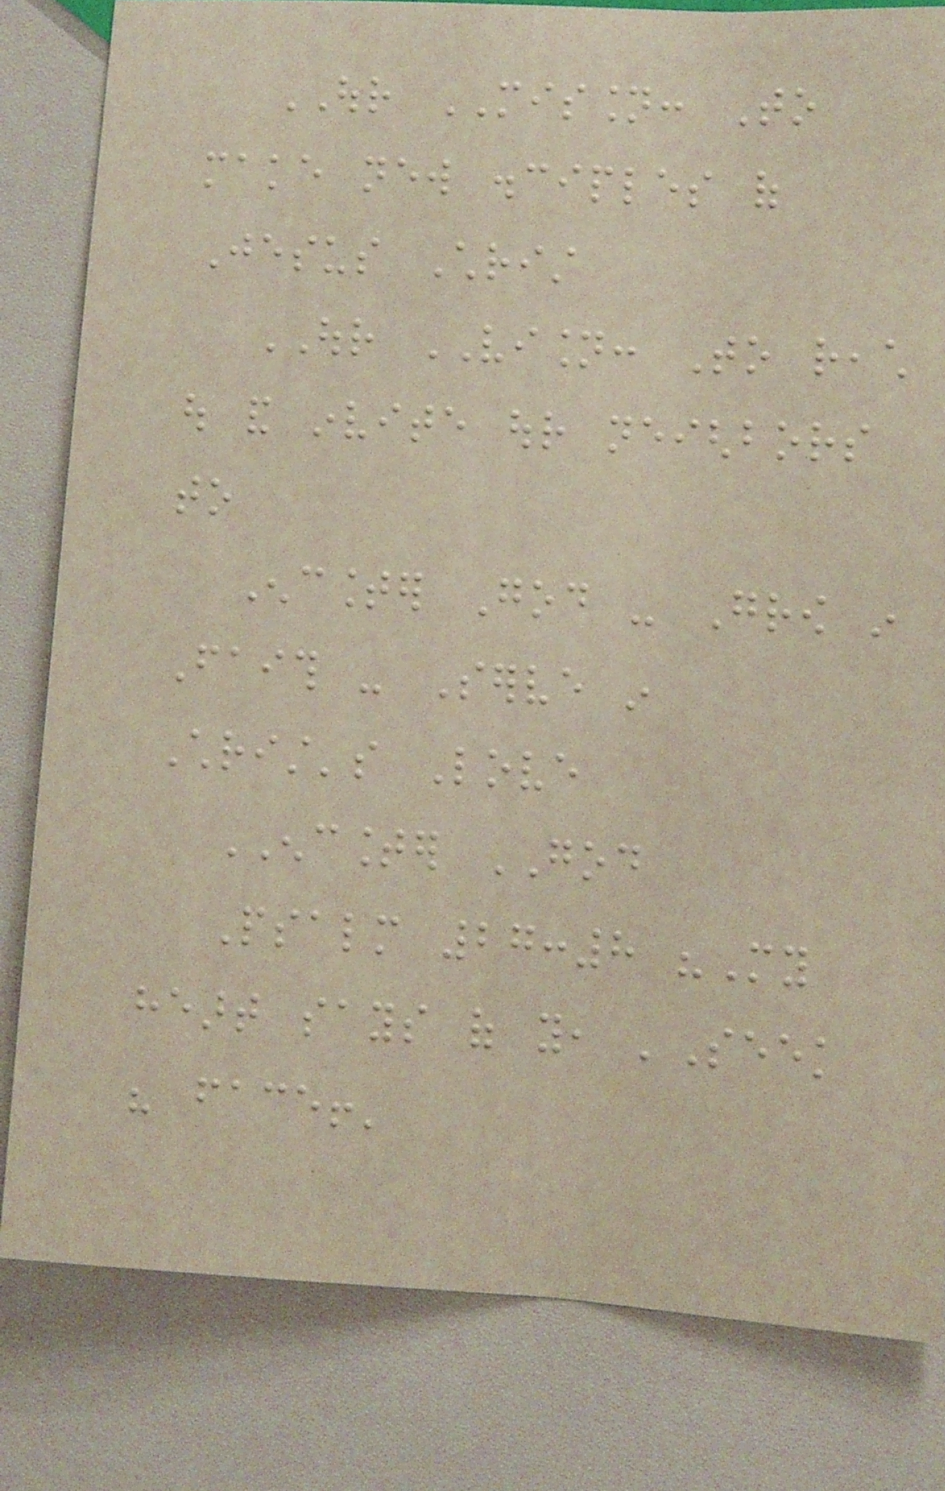OUR MISSION: To
make new disciples of
Jesus Christ
OUR VISION: To reach
out and invite our neighbors
to
Encounter God - Grow in
Faith - Serve in
Christ's Love
ENCOUNTER GOD
Psalm 27:8 "My
heart says of you, 'Seek
his face!'
